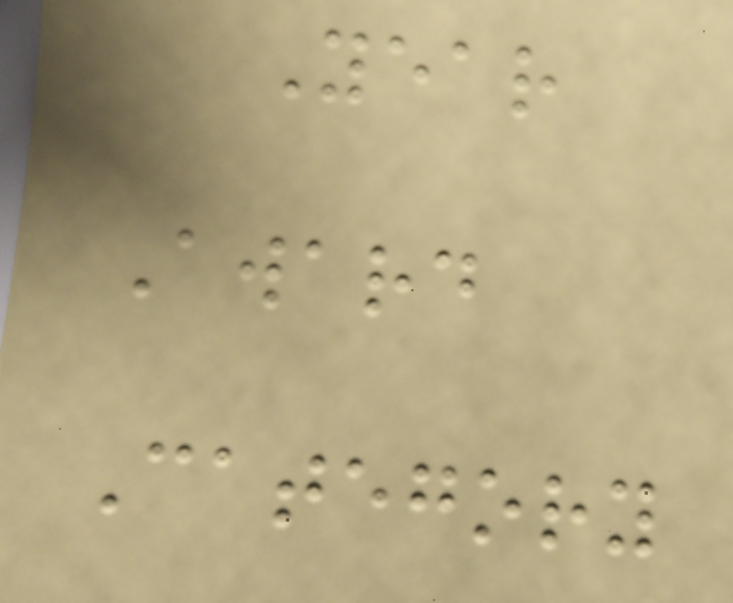Year
Award
Category
